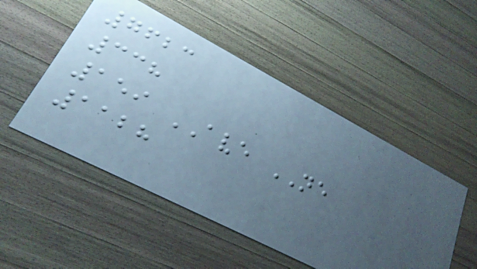7623
338
159 AVE NE
1128
